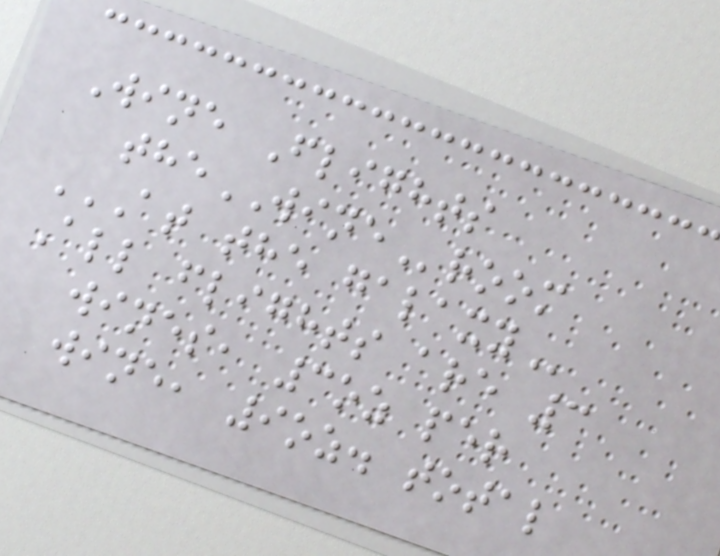Wine Flights
theWINEroom
AT THE GALAXY
All flights are 3
wines, 3oz per
wine, 9oz. total
